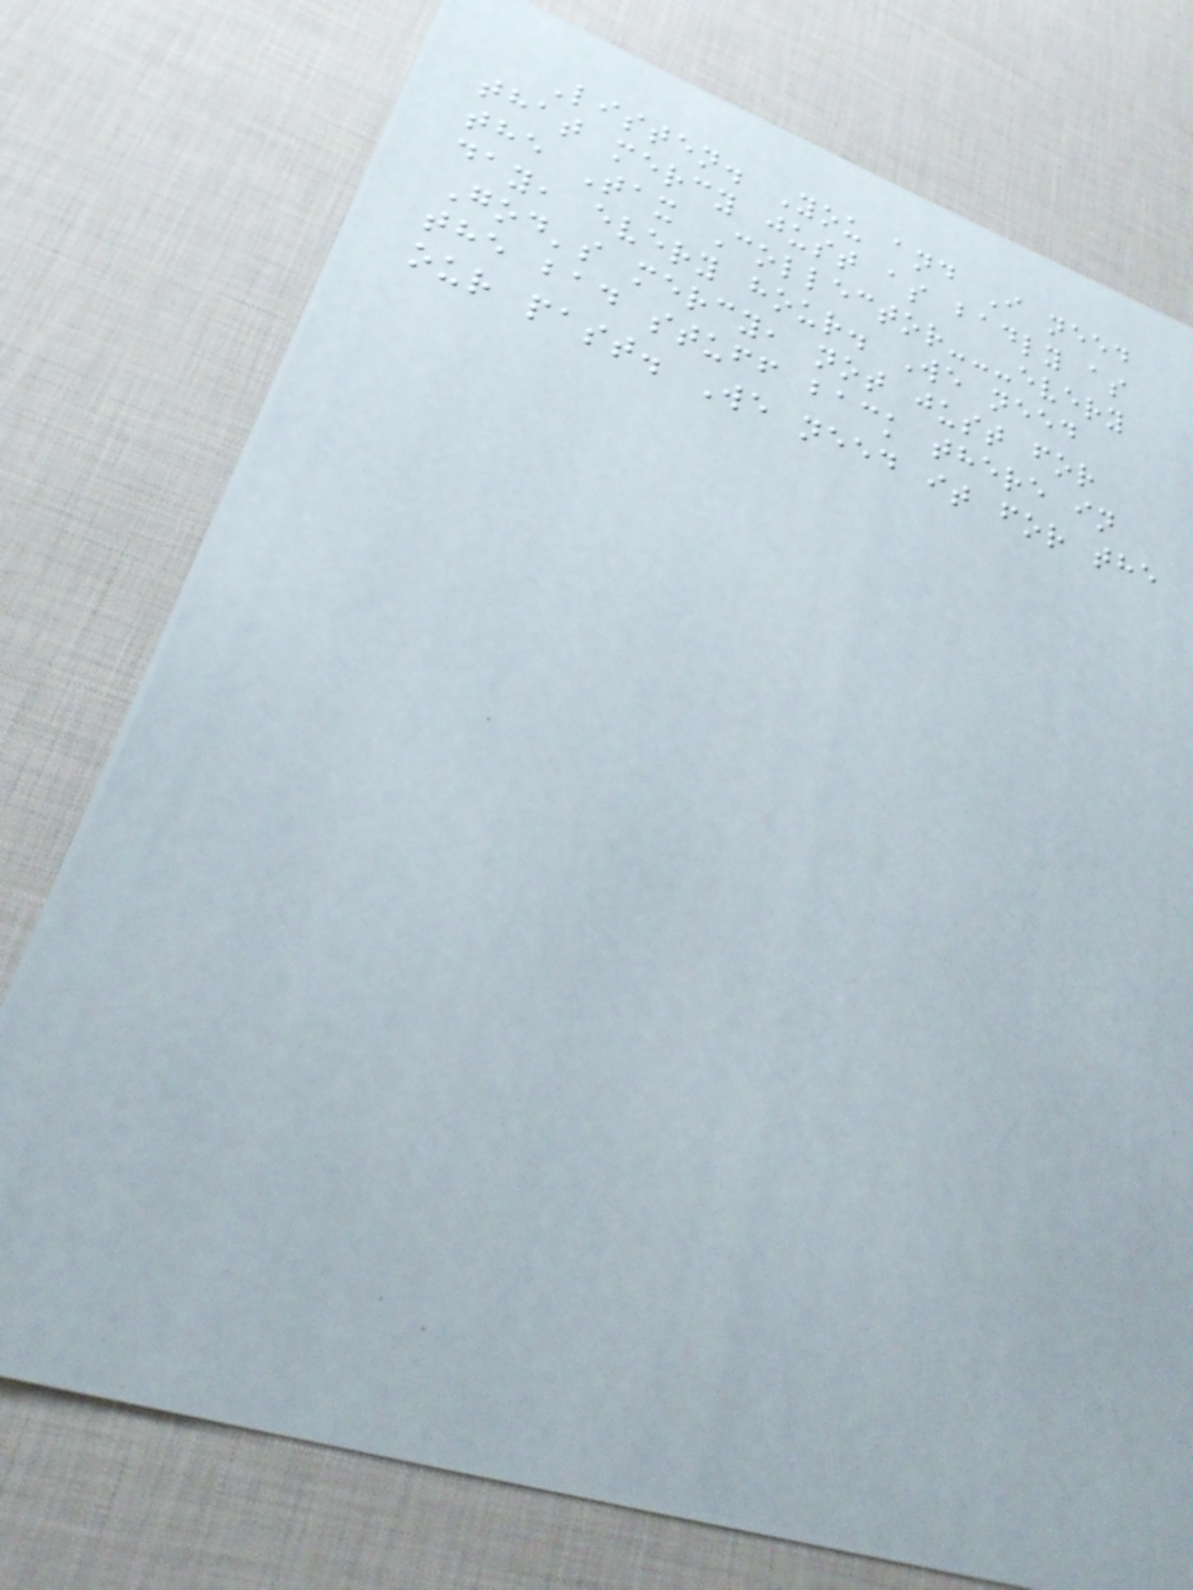Listen. You and I need
that mercy just as badly as
the Tax Collector---every
day, every hour. We need
God's mercy, not just for
the bad stuff back there in
our past. We need it for the
